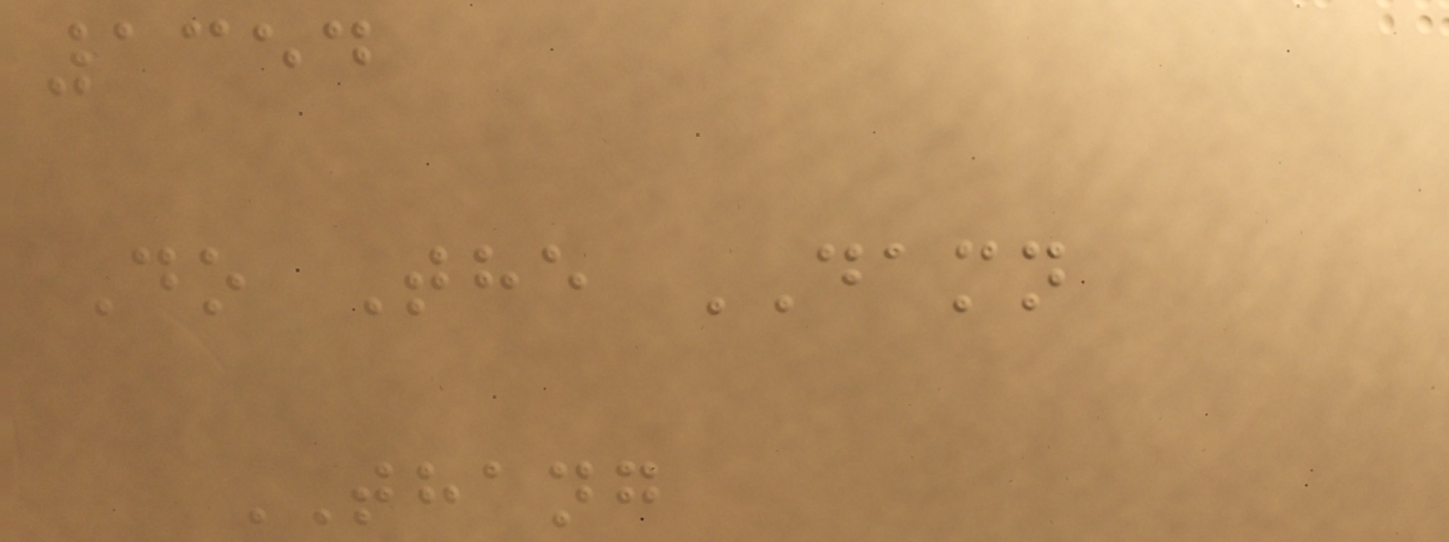1354
Do The DAMN
THANG
